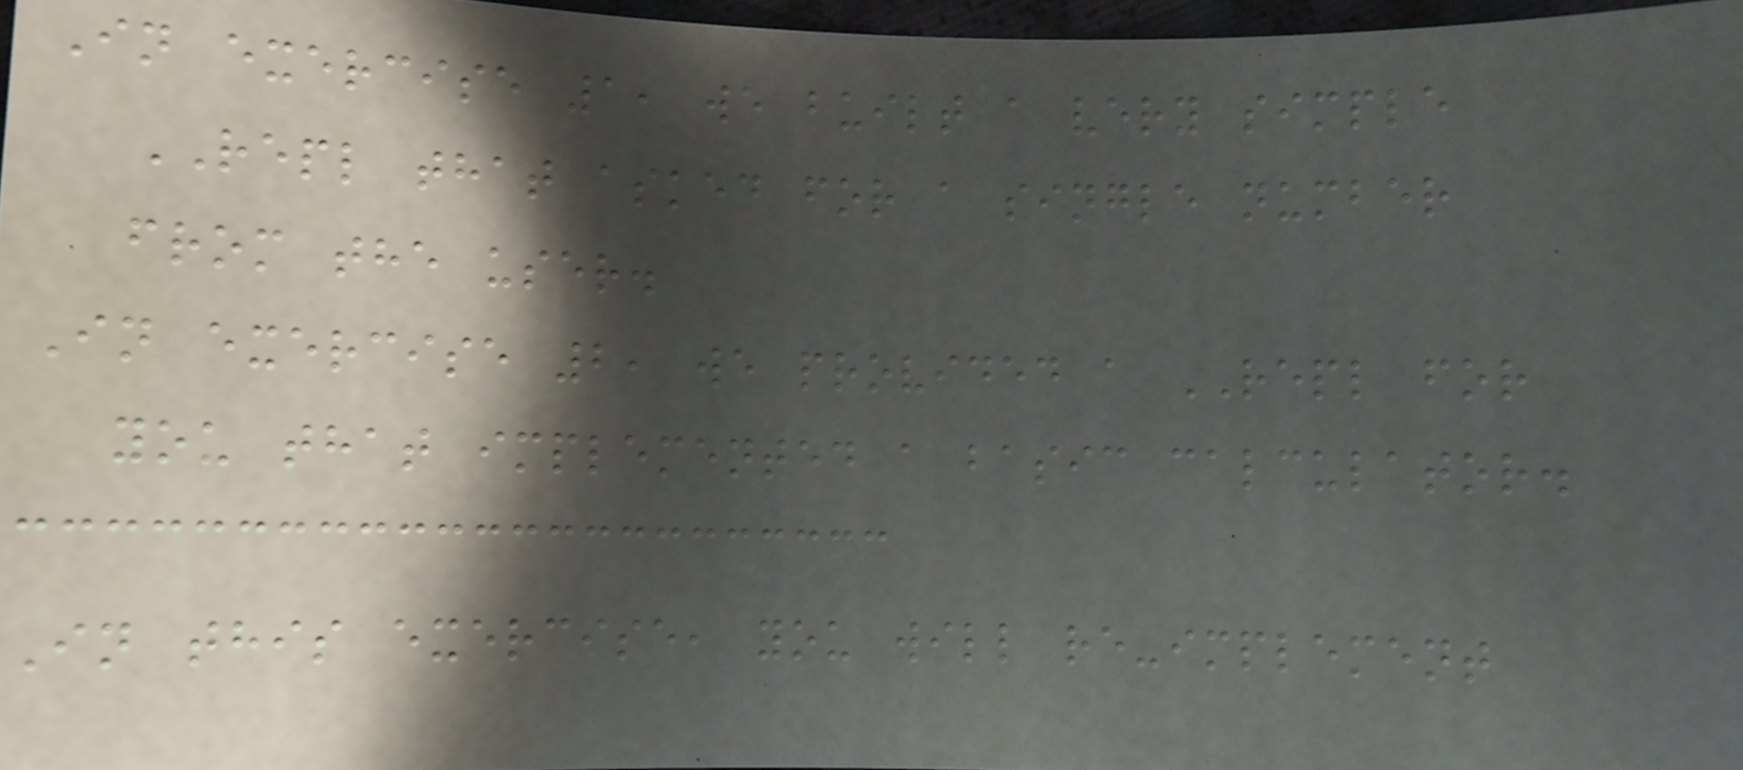In exercise 1, we built a very simple
REPL that asked for a single number
from the user.
In exercise 2, we provided a REPL for
you that implemented a basic calculator.
In this exercise, you will re-implement
